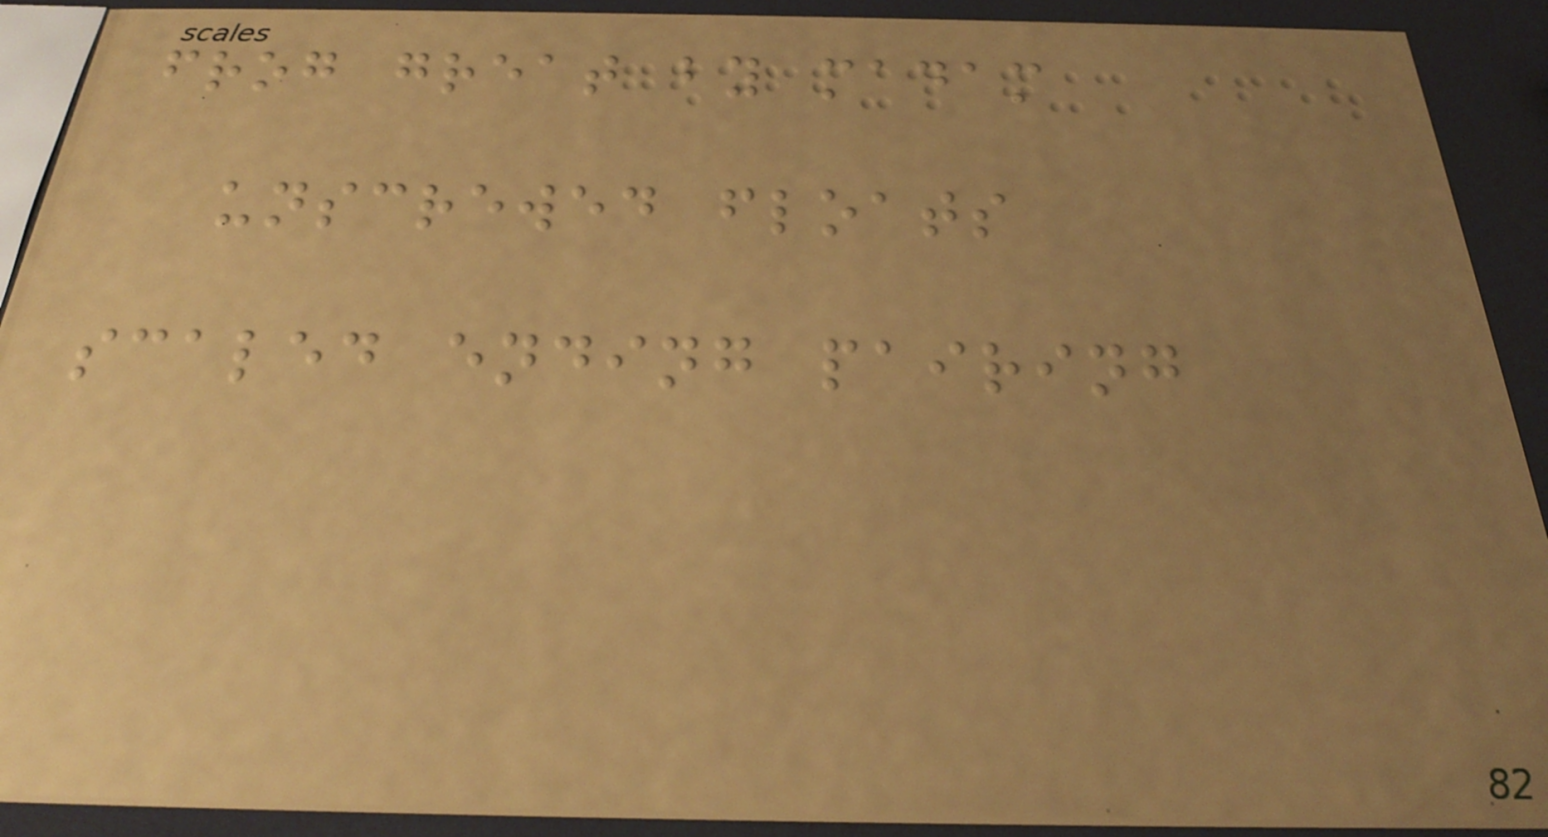frog great by madam
unscrewed floats
scaled ending pairing
